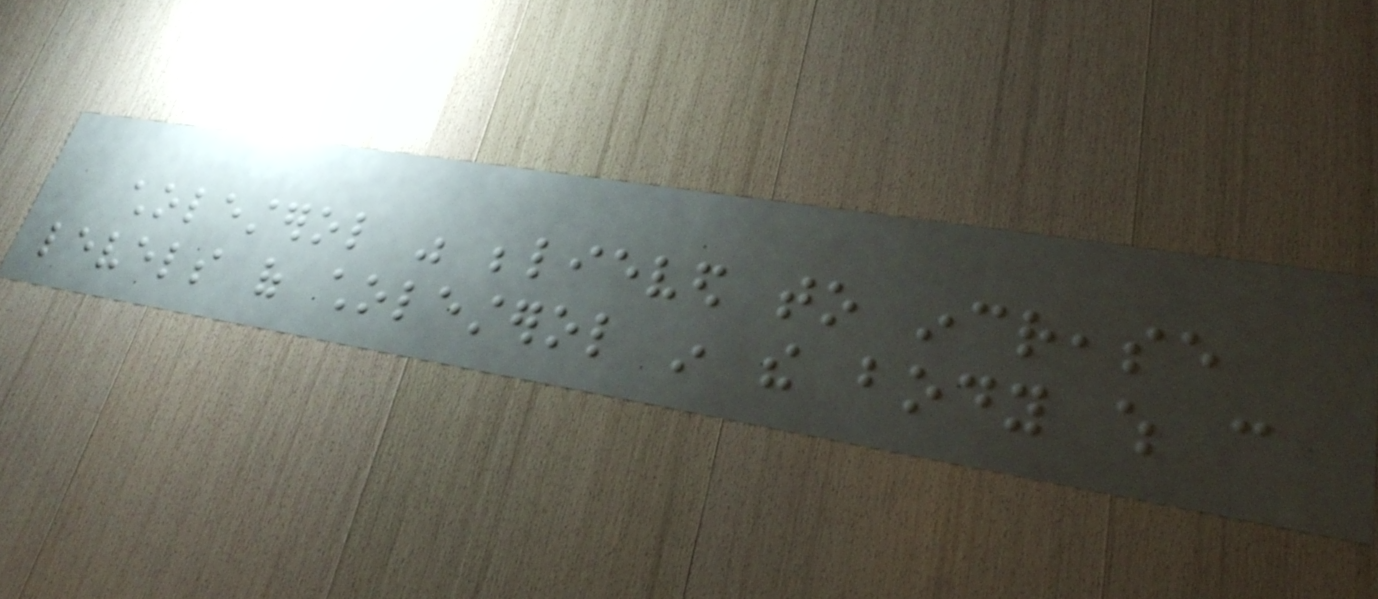cholesterol was believed to increase
levels of cholesterol in the body which can
